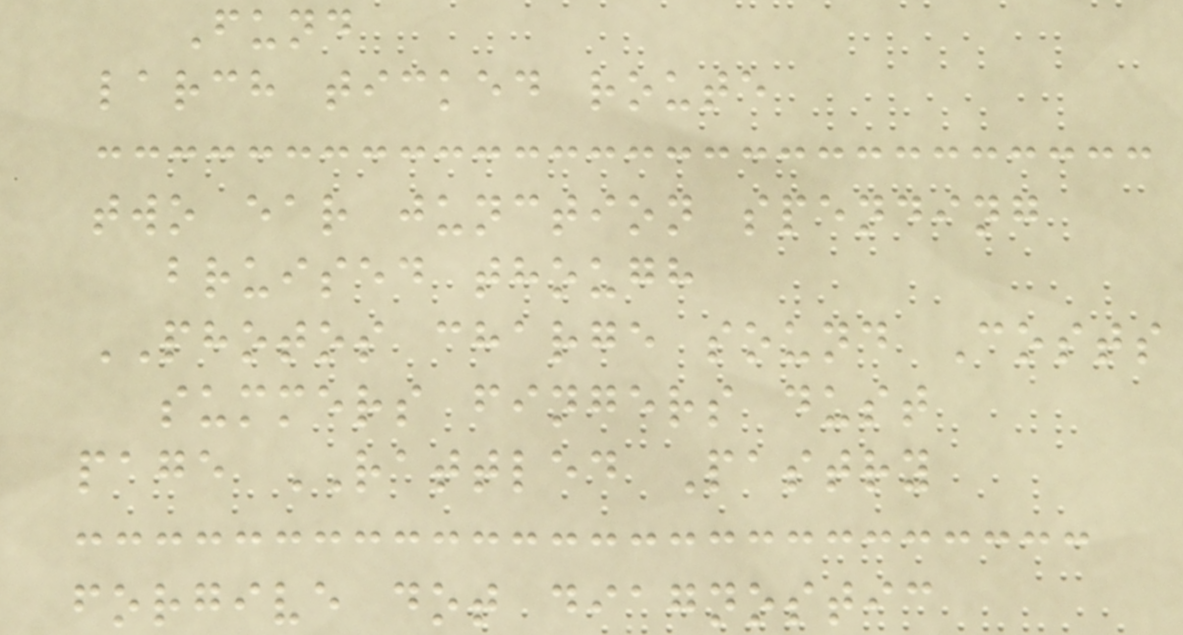Fund
larch ticked route
two ear junction spending
bruised though
PHOTOS charge sound Costs
summers fingers dust
page RATTLED Pastry
forgive dot diagnostic
